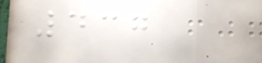437
